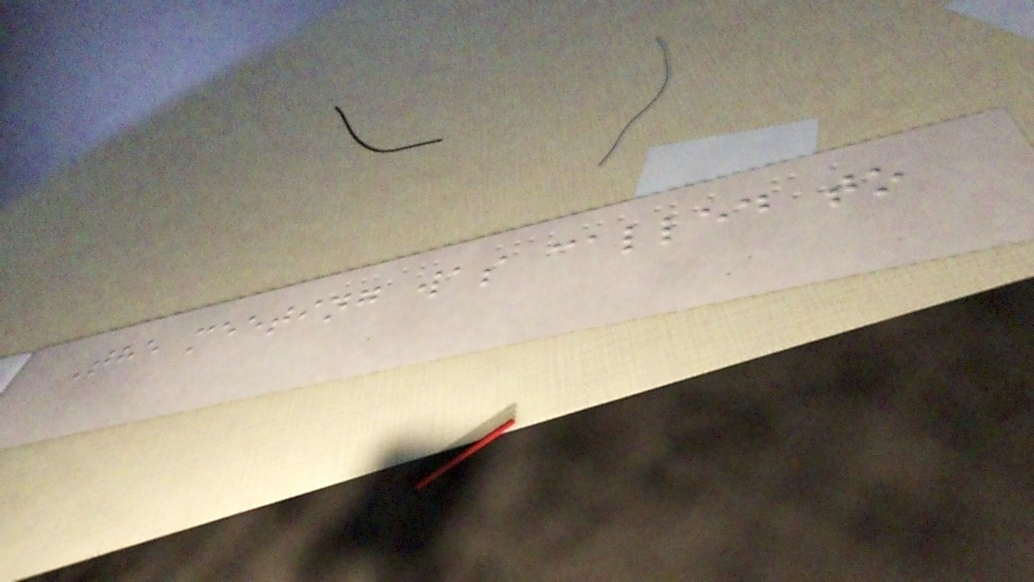The meeting was called to
